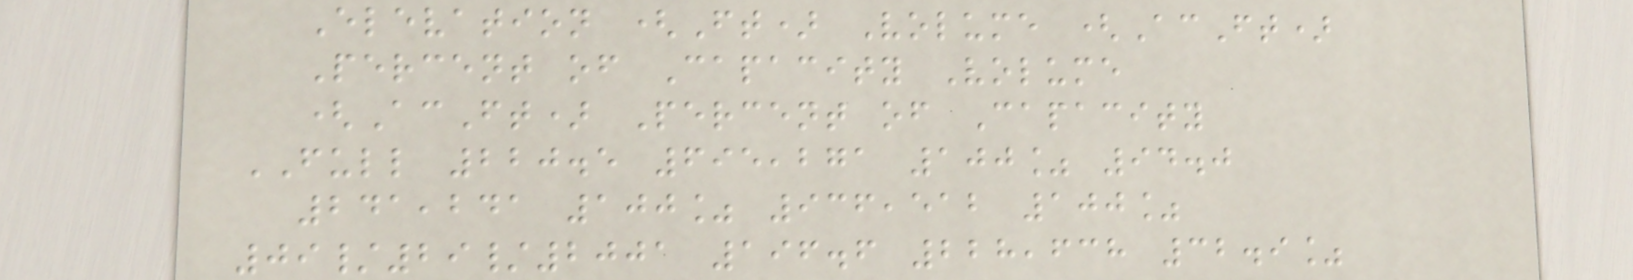Elevation (Ft) Volume (AcFt)
Percent of Capacity Volume
(AcFt) Percent of Capacity
FULL 220.5 695,271 100% 94.0
241,241 100% 936,512 100%
09/29/2001 196.6 228,638 32.9%
